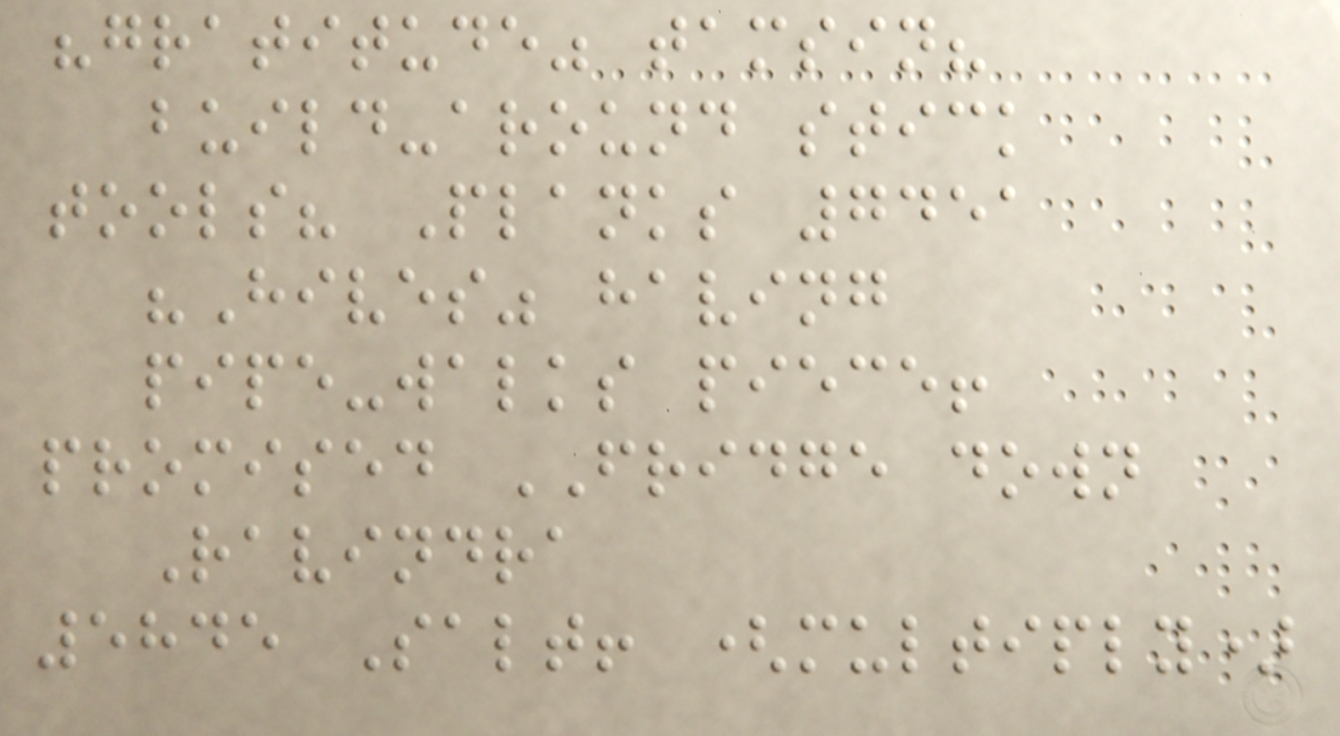"gratitude" tamsin?
build-around stick
tools? Planks 7451
"Hives" having
pipe-walks piece!
promised FRIDGE down
Ravindra
5845 Salt! (multiply)
